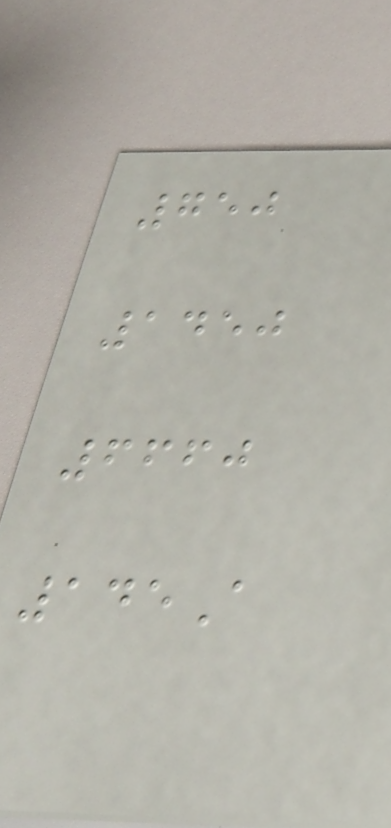750
1450
6660
145A
